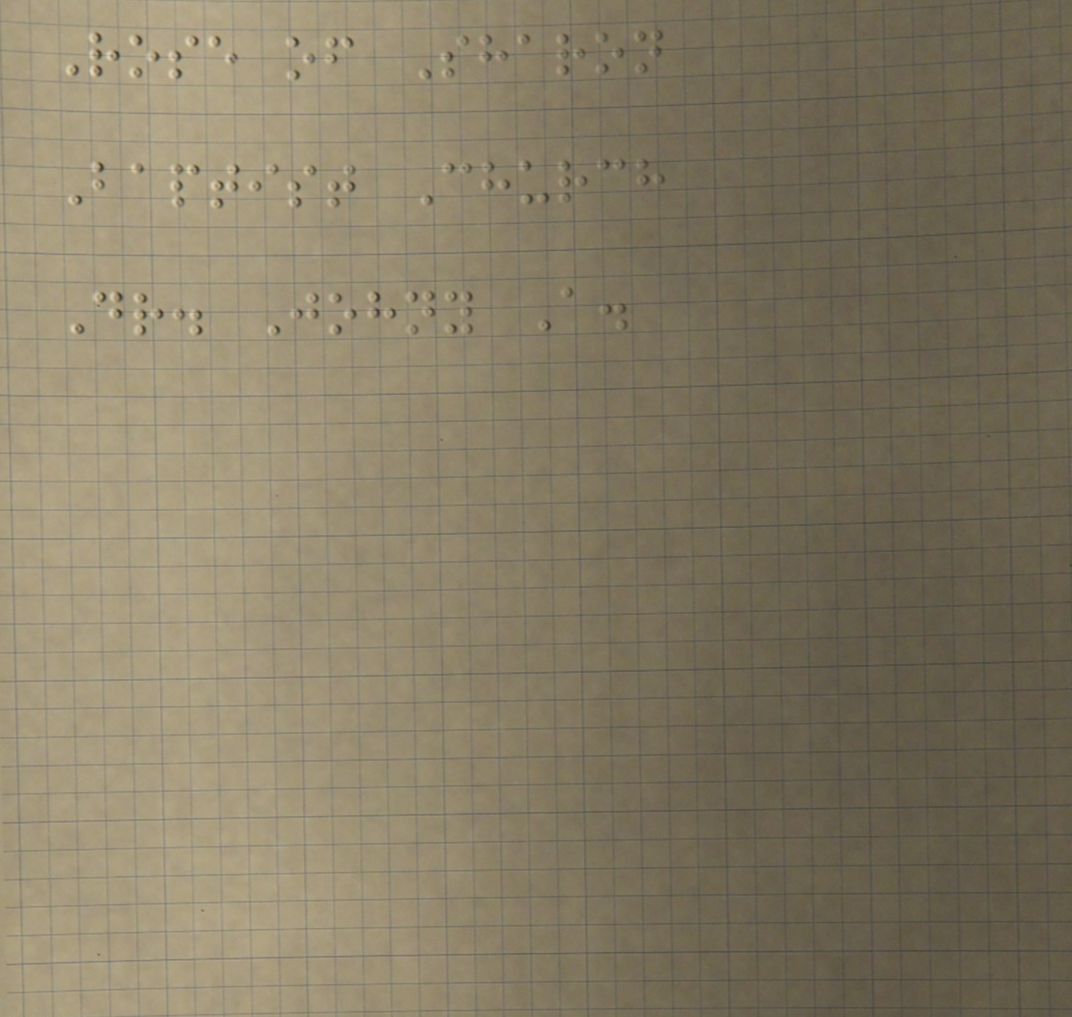Rose of Sharon
Baptist Church
Dr. Johny A.
